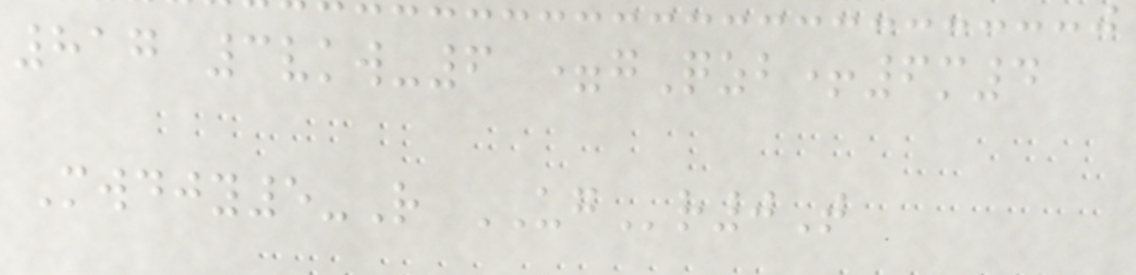817 3vkw-6 =gQzb+6m4
Mwdjy5-R UGr0T
